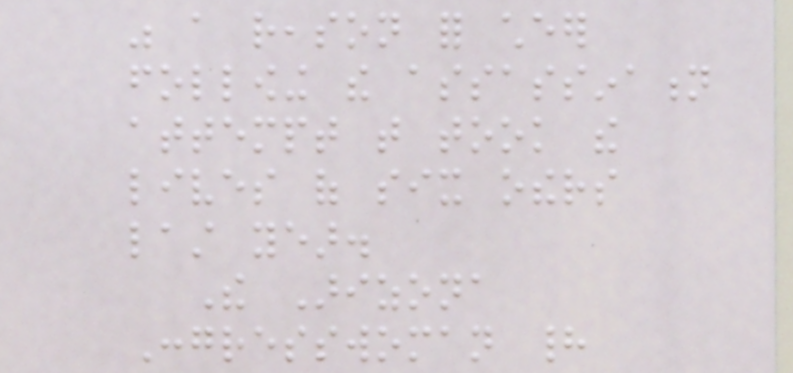was a reason for cheer
following the assassination
attempt that took the
lives of six others
last year.
The Arizona
Congresswoman had
